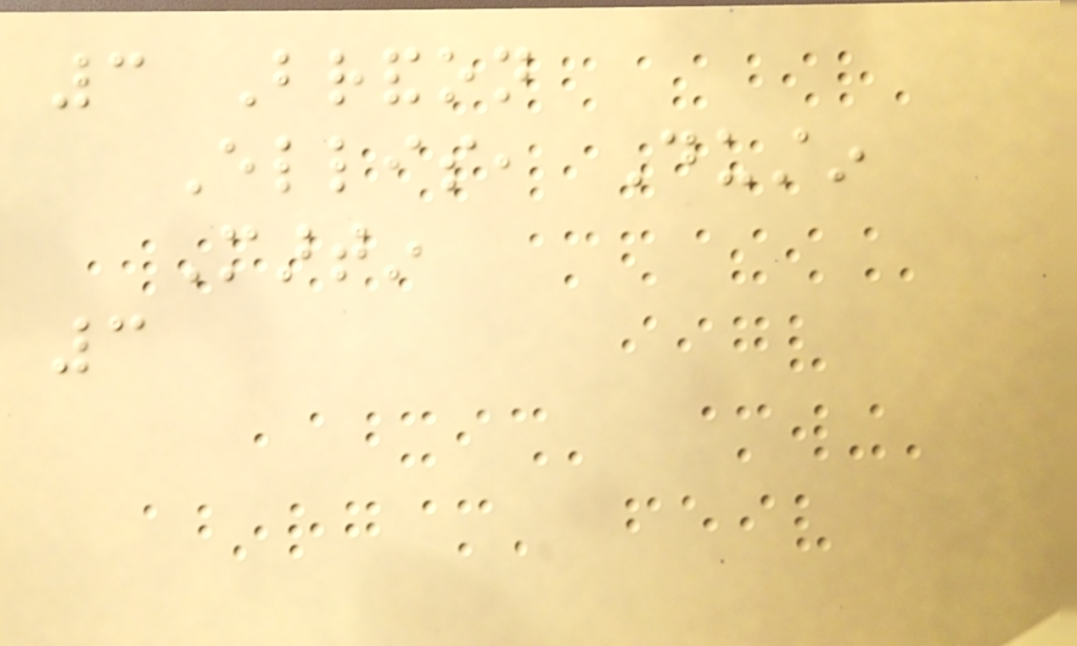3 Brandon
Ellis, Dustin
Martin
3
